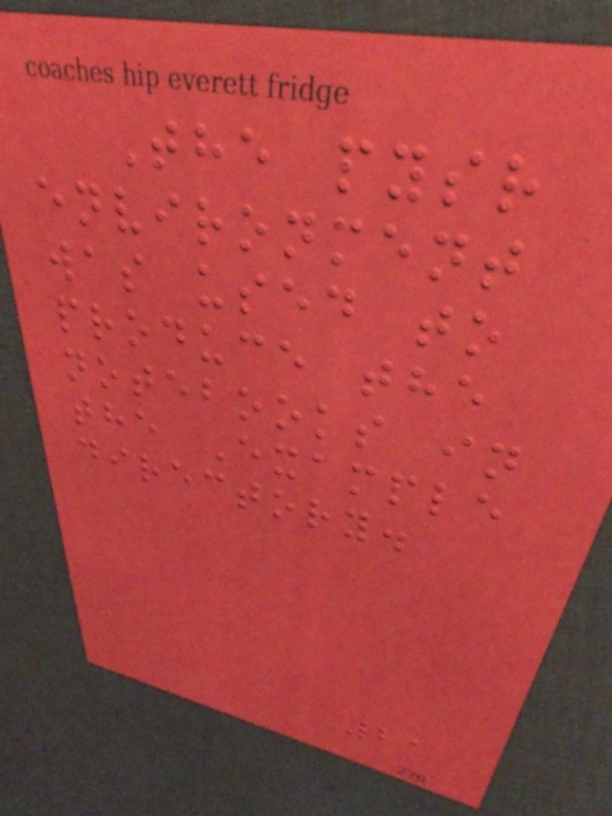The pysr
environment
was used to
produce the
notebooks in
the Example
directory.
21
